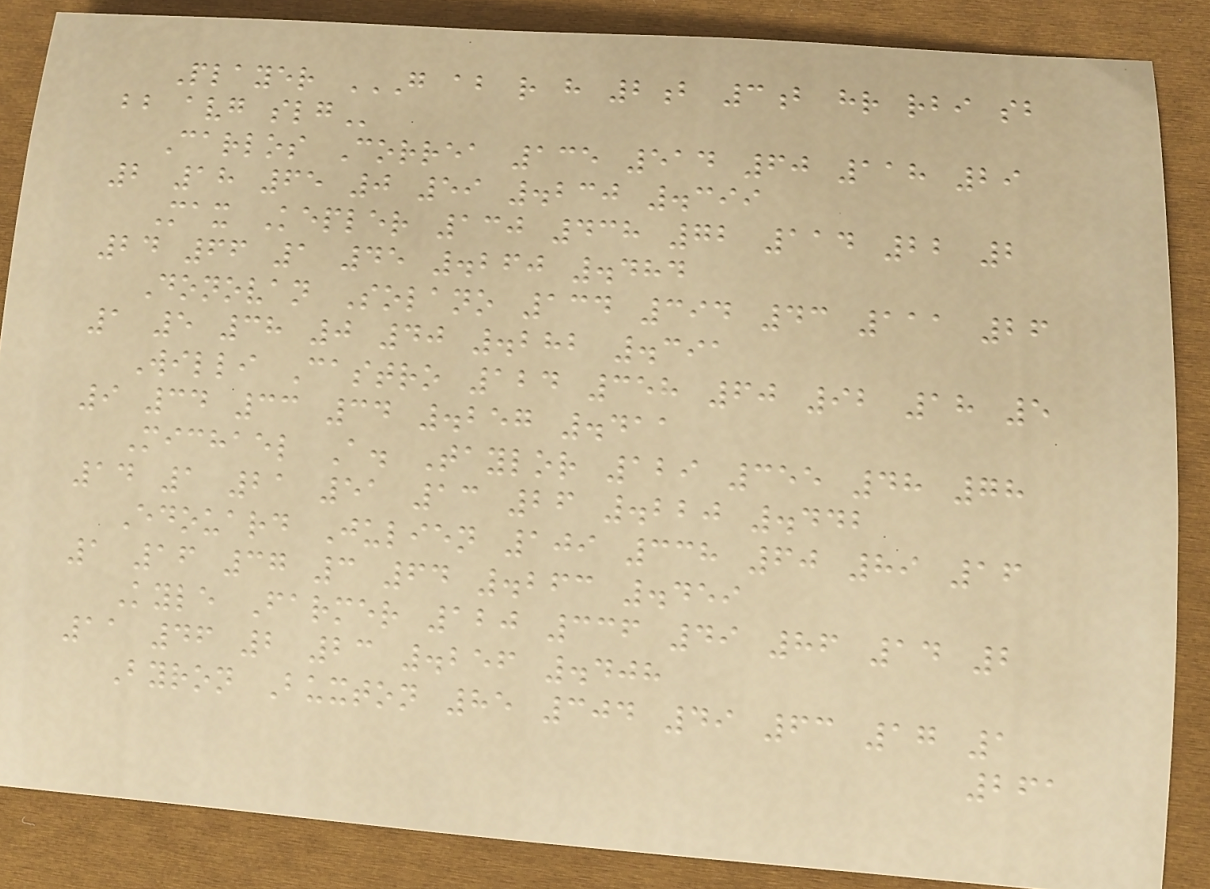Player G AB R H 2B 3B HR RBI SB
BB AVG SLG
Carlos Correa 135 514 60 118 29
2 18 65 0 59 .230 .399
Max Kepler 130 438 72 114 22 2
24 66 1 45 .260 .484
Donovan Solano 134 394 43 111 26
1 5 38 0 40 .282 .391
Willi Castro 124 358 60 92 18 5
9 34 33 34 .257 .411
Michael A. Taylor 129 355 48 78
14 1 21 51 13 26 .220 .442
Edouard Julien 109 338 60 89 16
1 16 37 3 64 .263 .459
Kyle Farmer 120 336 49 86 14 2
11 46 2 23 .256 .408
Byron Buxton 85 304 49 63 17 1
261
